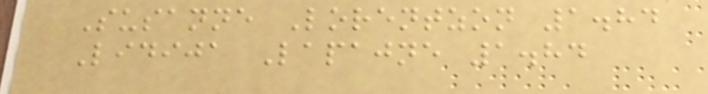Susanne Lorentzon 1.84
Lidija Lapajne 1.84
